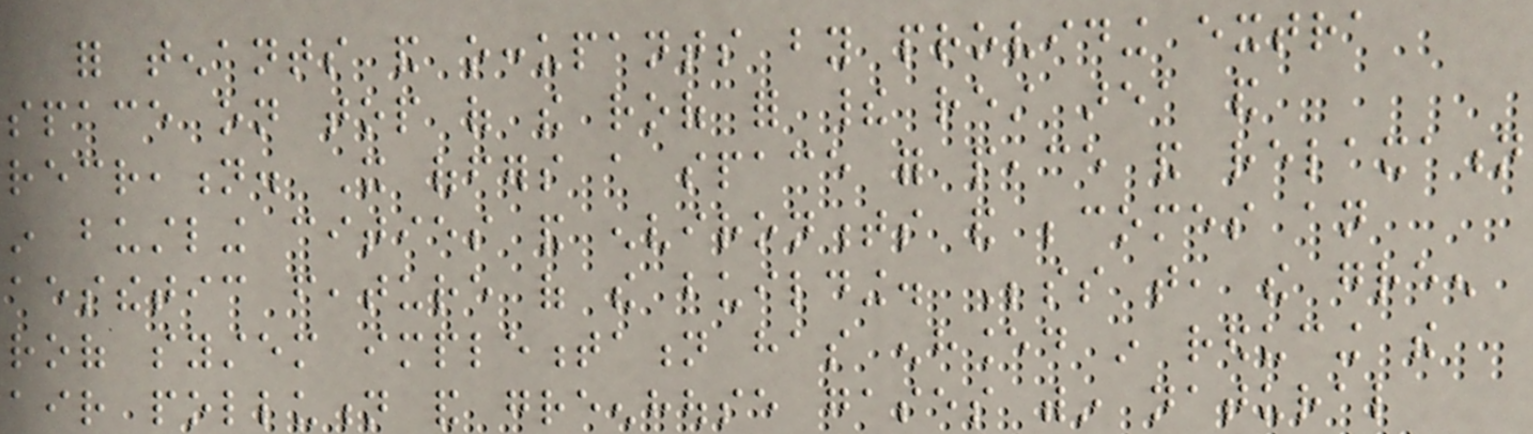for tenants and occupants by providing extra
space on top of the roof for their rest area and
recreation. It offers a space for peace and relaxation
in bustling cities and environments and becomes an
aesthetic feature of the building. Besides that, the green
roof system implementation has enhanced in reducing the
air pollution and greenhouse gases within natural
